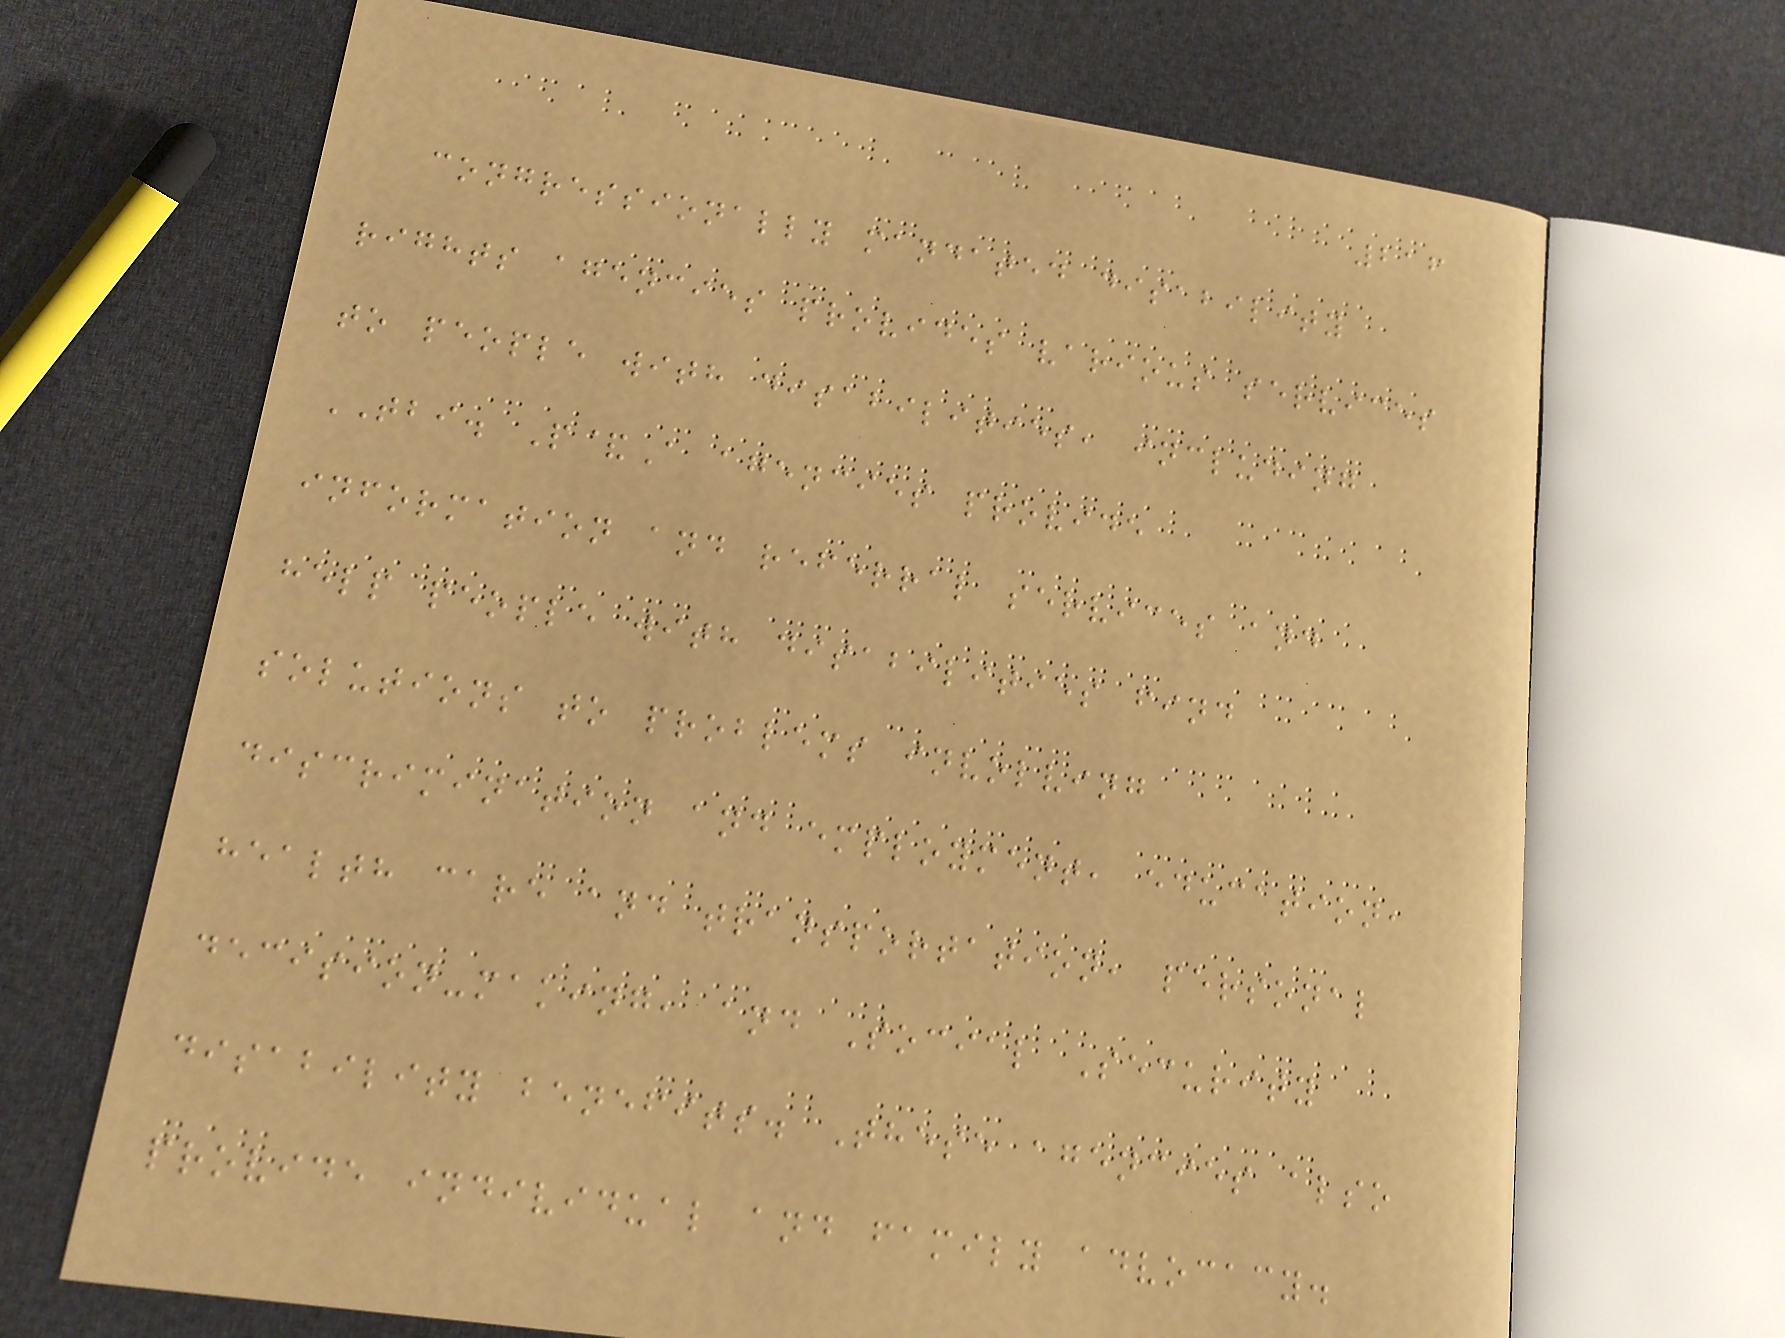216
congressionally mandated disability
rights agencies provides various services
to people with disabilities, including
TBI. P&A agencies provide
information and referral services and
help people with disabilities find
solutions to problems involving
discrimination and employment, education,
health care and transportation, personal
decision-making, and Social Security
disability benefits. These agencies also
provide individual and family advocacy.
